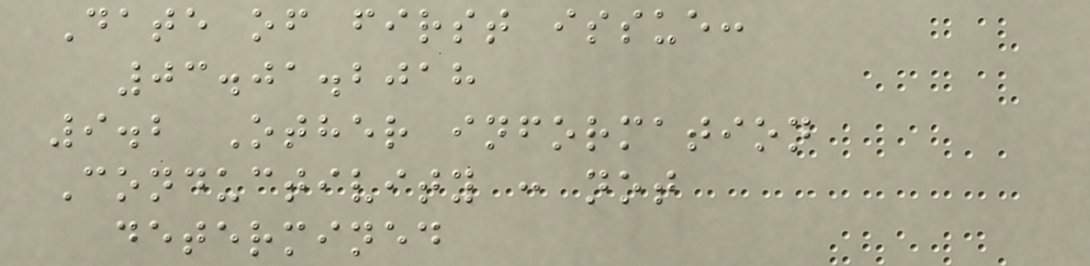Date of first issue:
03.01.2018
9.2 Other information
Conductivity : not
determined
